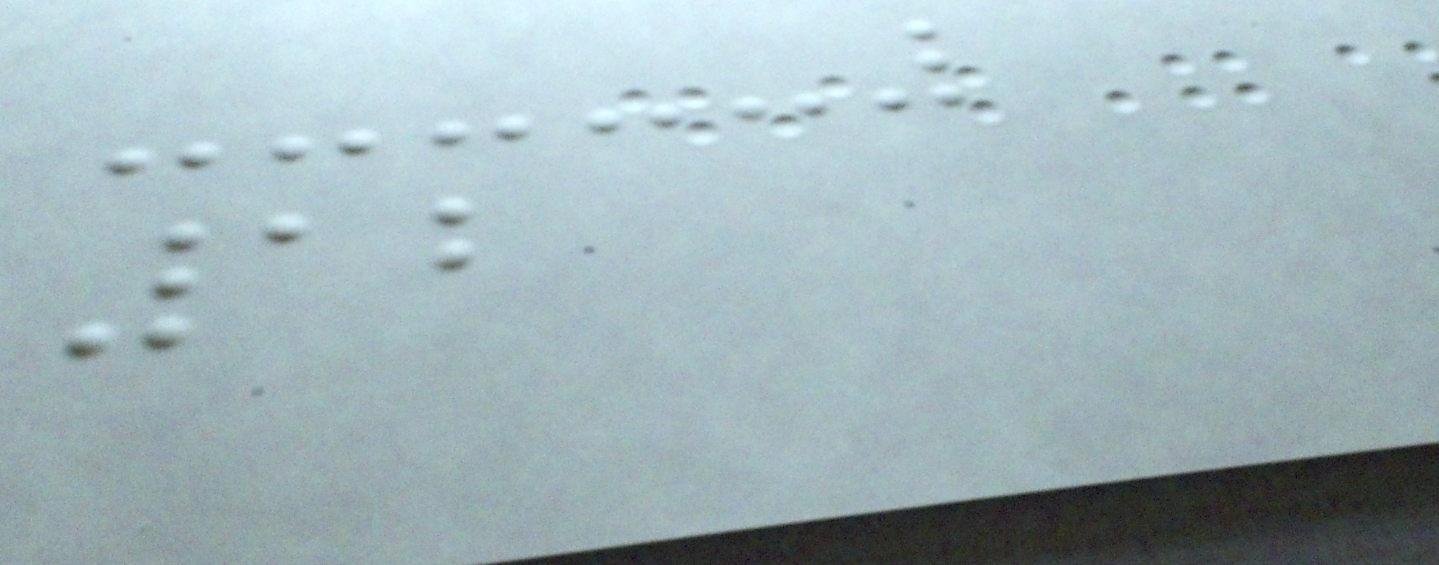12
